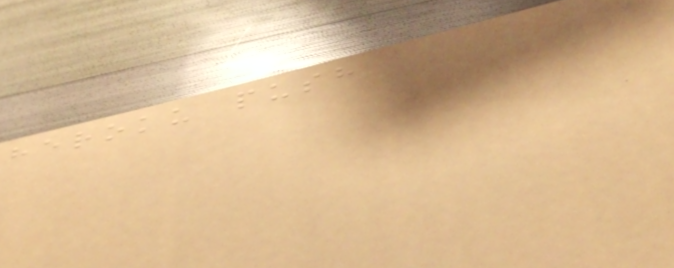heroku push
